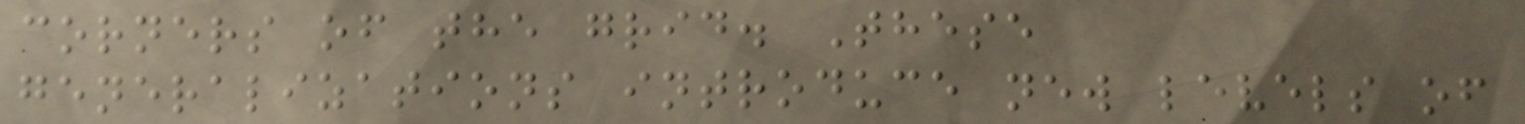corners of the grid. These
generalizations introduce new levels of
